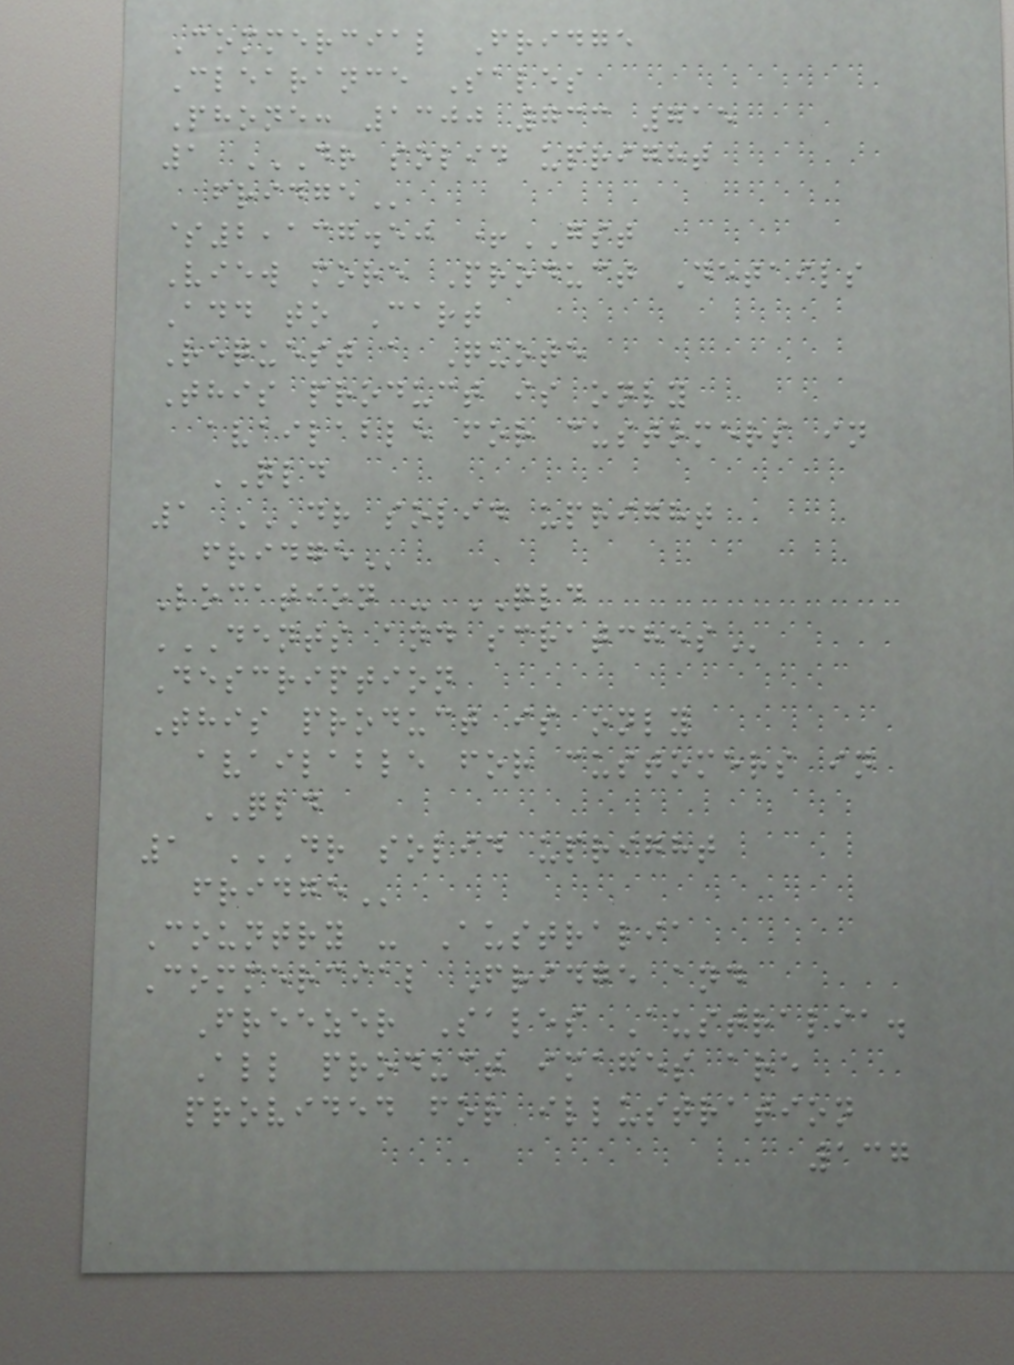Commercial Fridge
Clearance Sales
Phone: 1300 733 715
1 DR SOLID UPRIGHT
FRIDGE
$2,137.50 +GST
View more Product Details
Add to Cart
Request a Quote
This product is only
available for customers in
QLD
1 DR SOLID UPRIGHT
FRIDGE
Location - QLD
DENTS AND SCRATCHES
Description
This product is only
available for customers in
QLD
1 DR SOLID UPRIGHT
FRIDGE
Country - Australia
Commercial Fridge and
Freezer Sales Australia.
All product images are
provided for illustration
137
